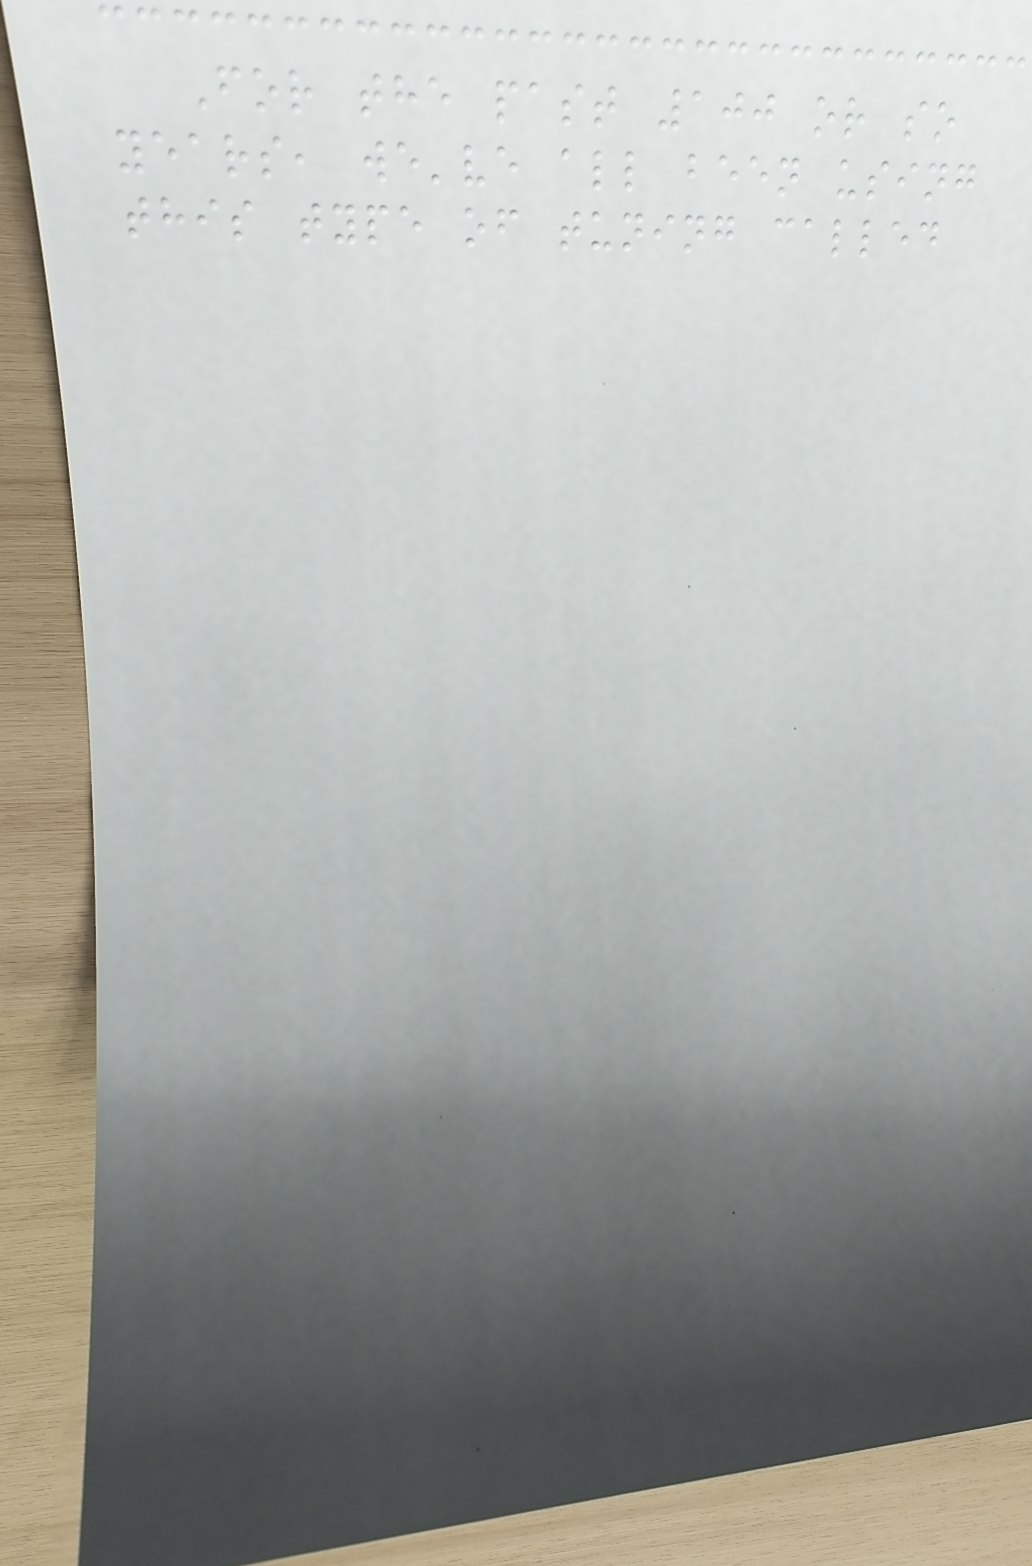For the past 100 or so
years, we've all been using
this type of tuning called
